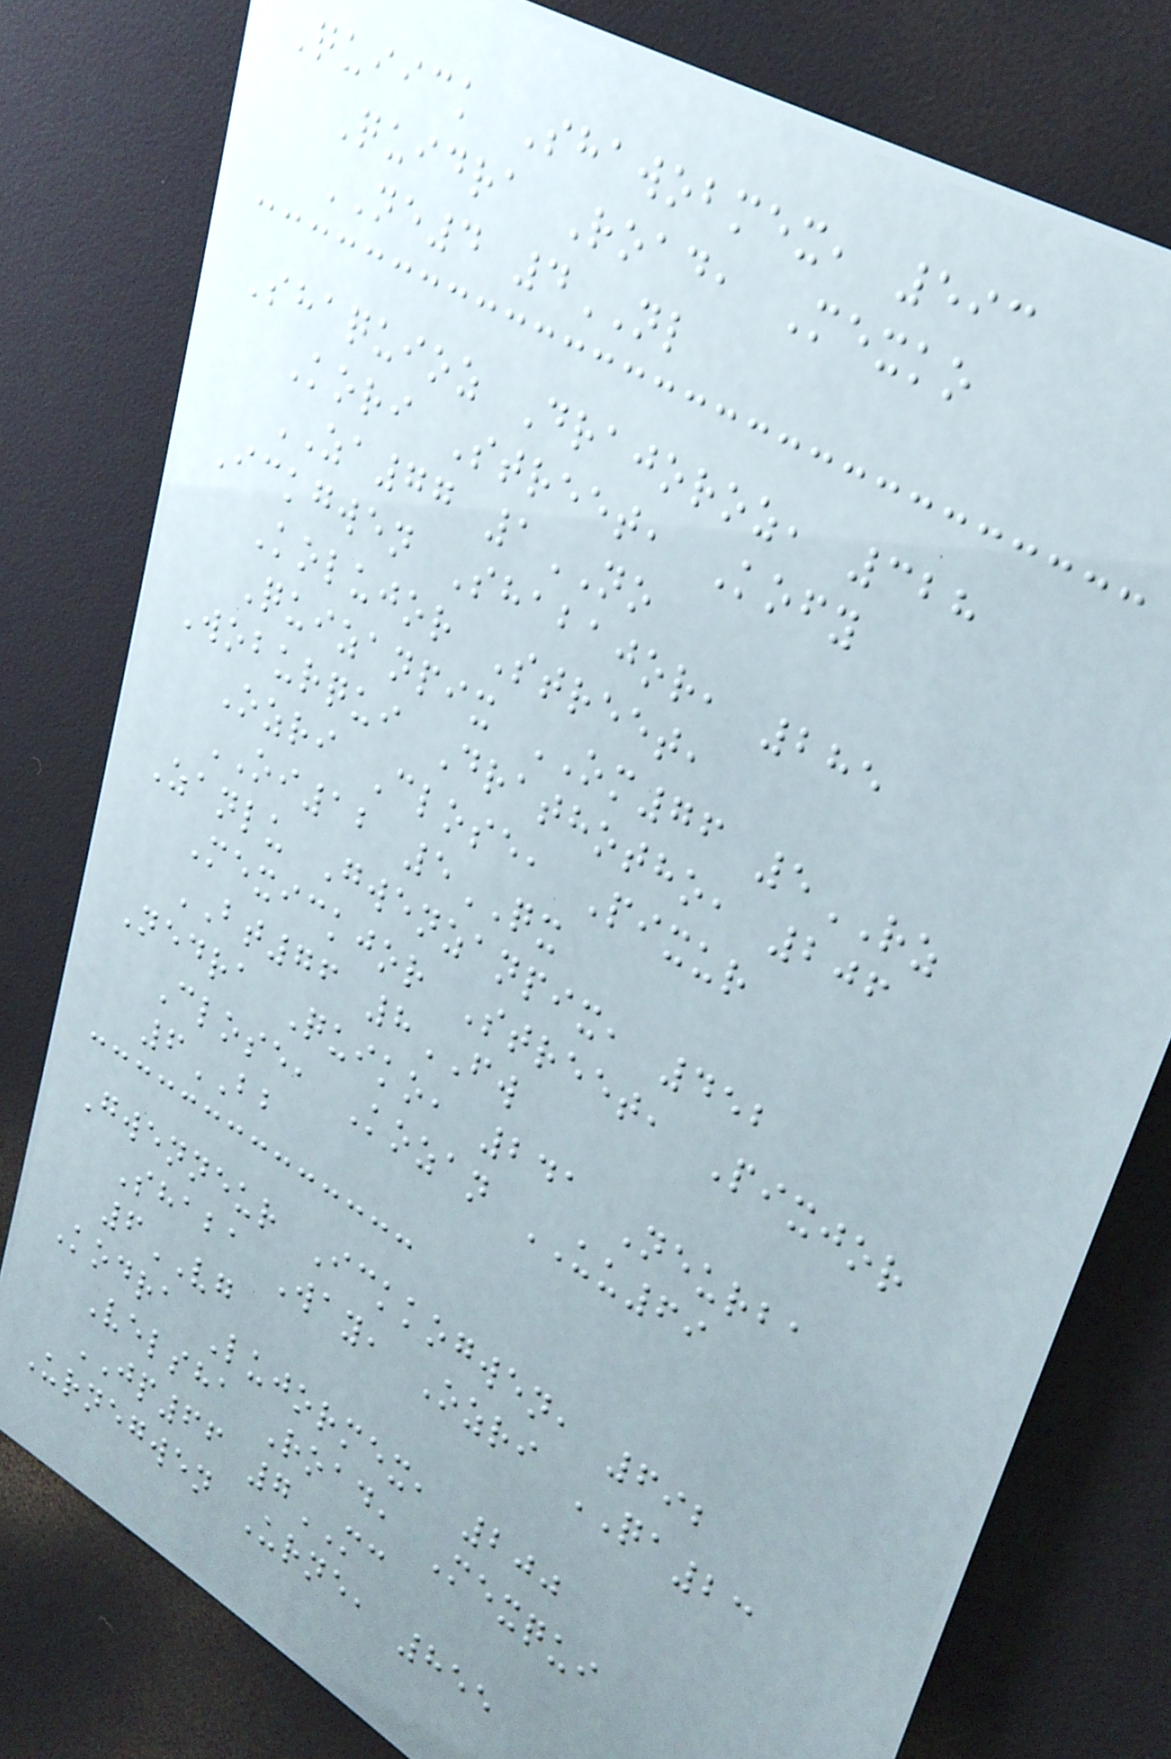Quiick Shawobmex, 593
Quidra Road, Mexko
NE4 4NL
Shaquioz Drajoroz, 328
Kori Street, Kofy
ZA77 1NO
Ickgwen Shabajor, 285
Kolujor Street,
Quizanpix OM76 5RZ
Woburqui Drathotho, 206
Ozri Close, Pixur
OI12 5QX
Zanlu Gwenzanpix, 452
Mexickjor Street, Pixjor
BT76 8FW
Nedra Quiko, 241 Neurba
Close, Kozan UU69
6BB
Gwenneur Ickkogwen, 692
Shaba Way, Ozri QA23
6VG
Kodra Lujormex, 200
Velsha Road, Mexqui
JP66 7MC
Urnegwen Urne, 855
